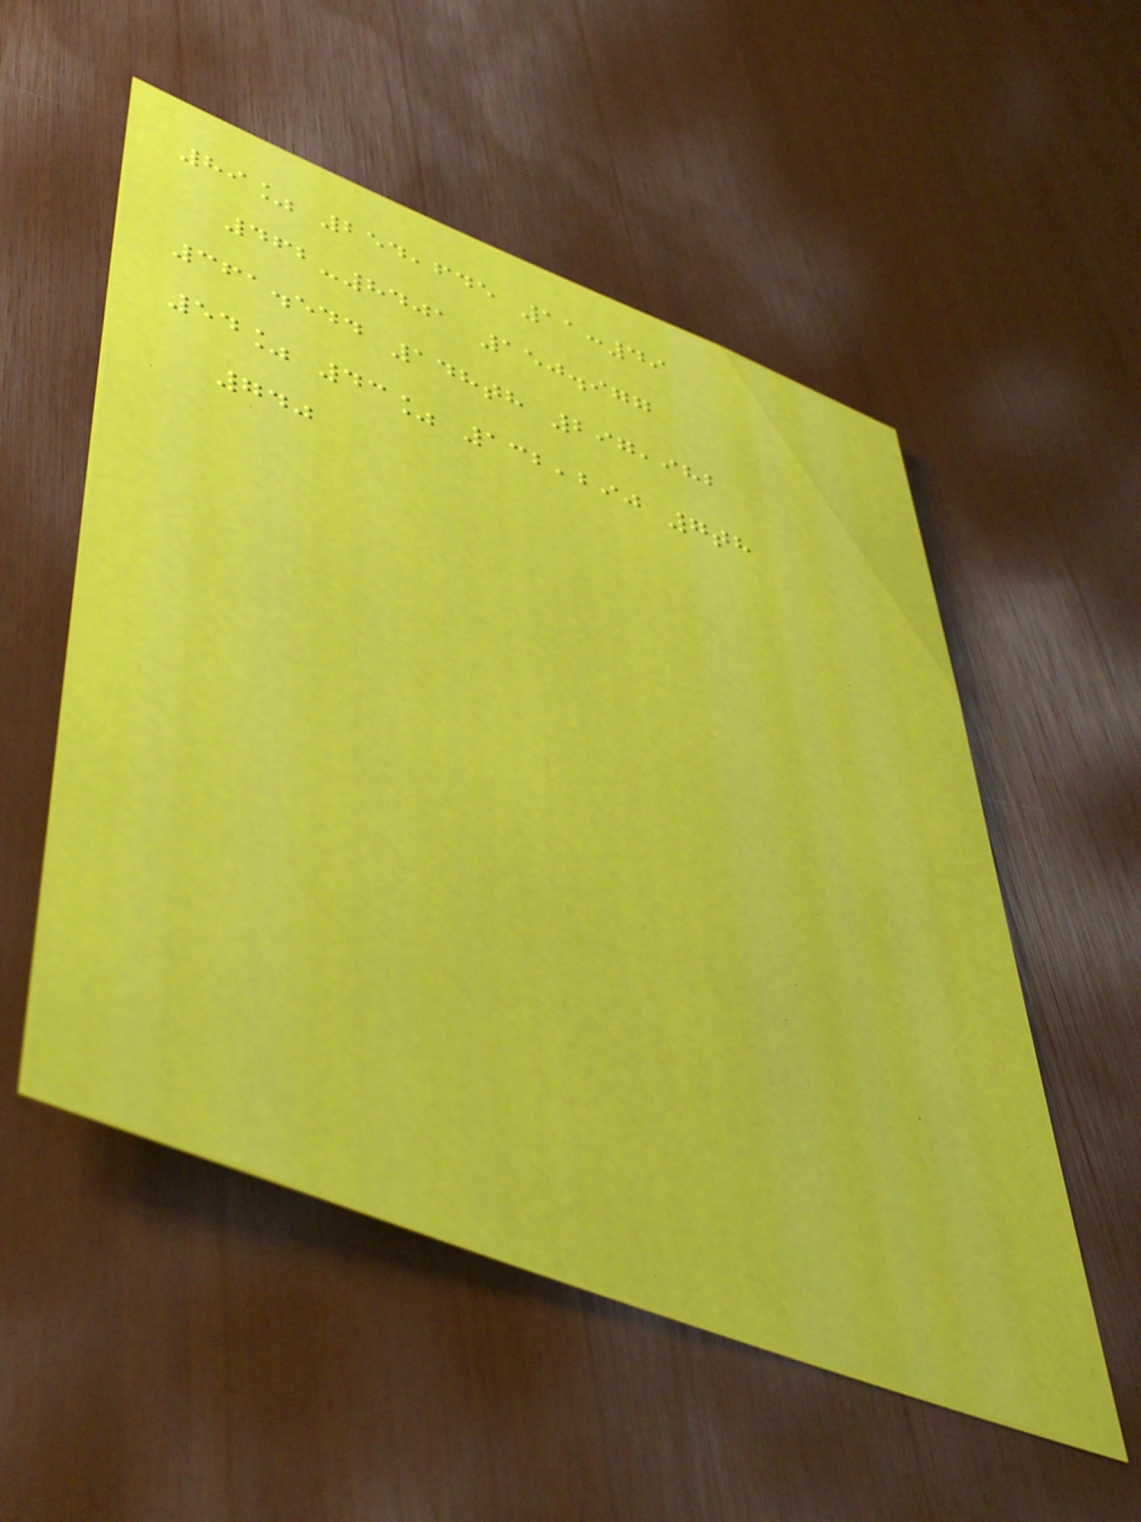89% 254,645 11:49
462-8401 150.977
361.544 148th 297,982
54% 43% 132,290 7th
740
